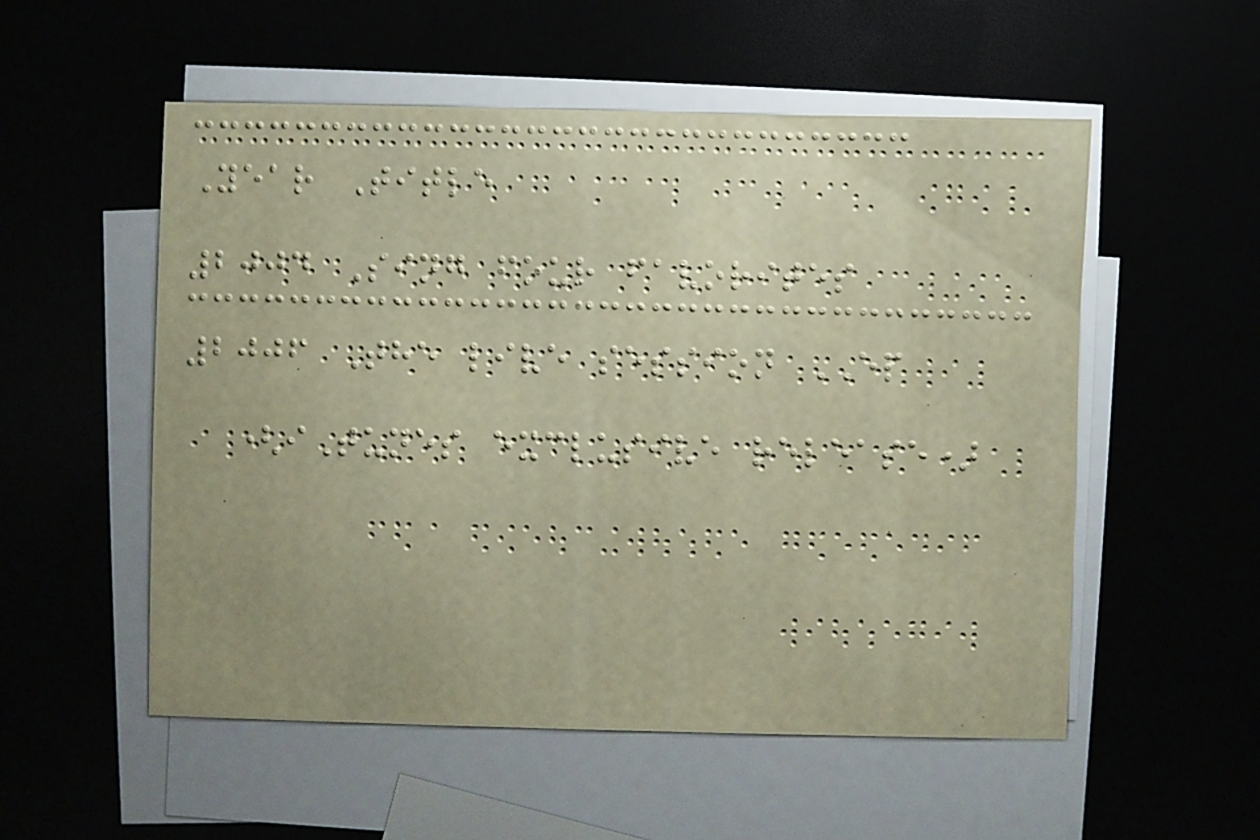Year Title
2004 Sing four favorites
2006 The live session EP
(iTunes exclusive release)
